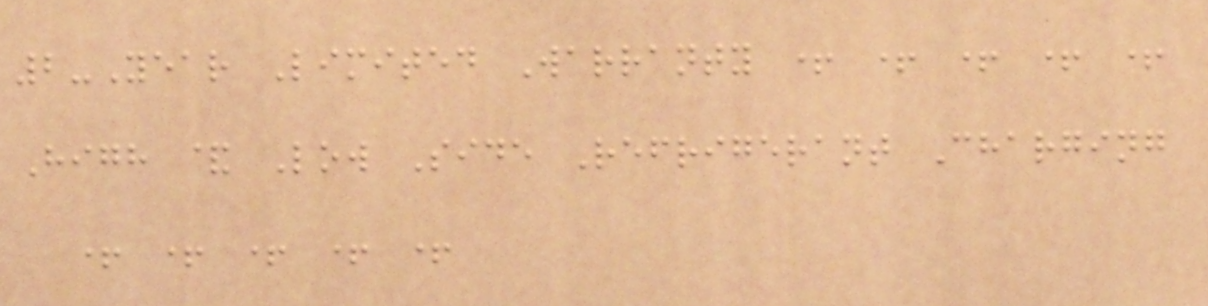2-Year Limited Warranty + + + + +
High & Low Side Refrigerant Charging
+ + + + +
